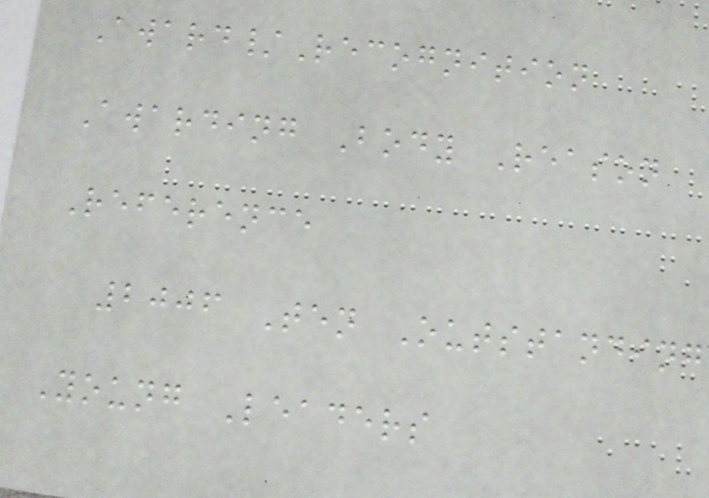Award/Recognition
Awarding Body Reason
Reference
2006 Ten Outstanding
Young Leaders
